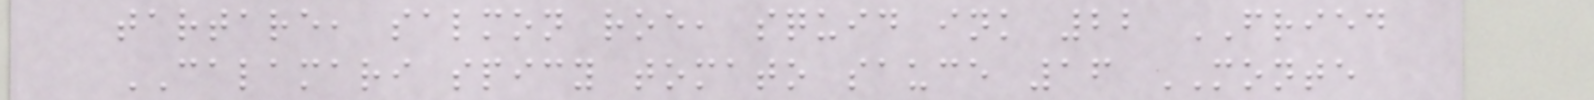tartare, salmon roe, squid ink 22 FRIED
CALAMARI spicy tomato sauce 16 MONTE
